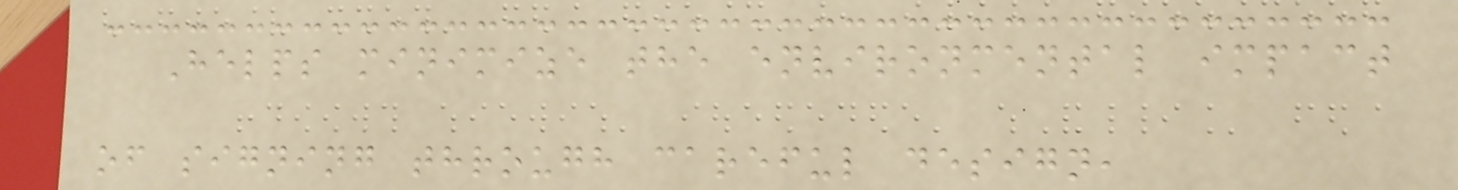Helps minimize the environmental impact
of signing through careful design,
